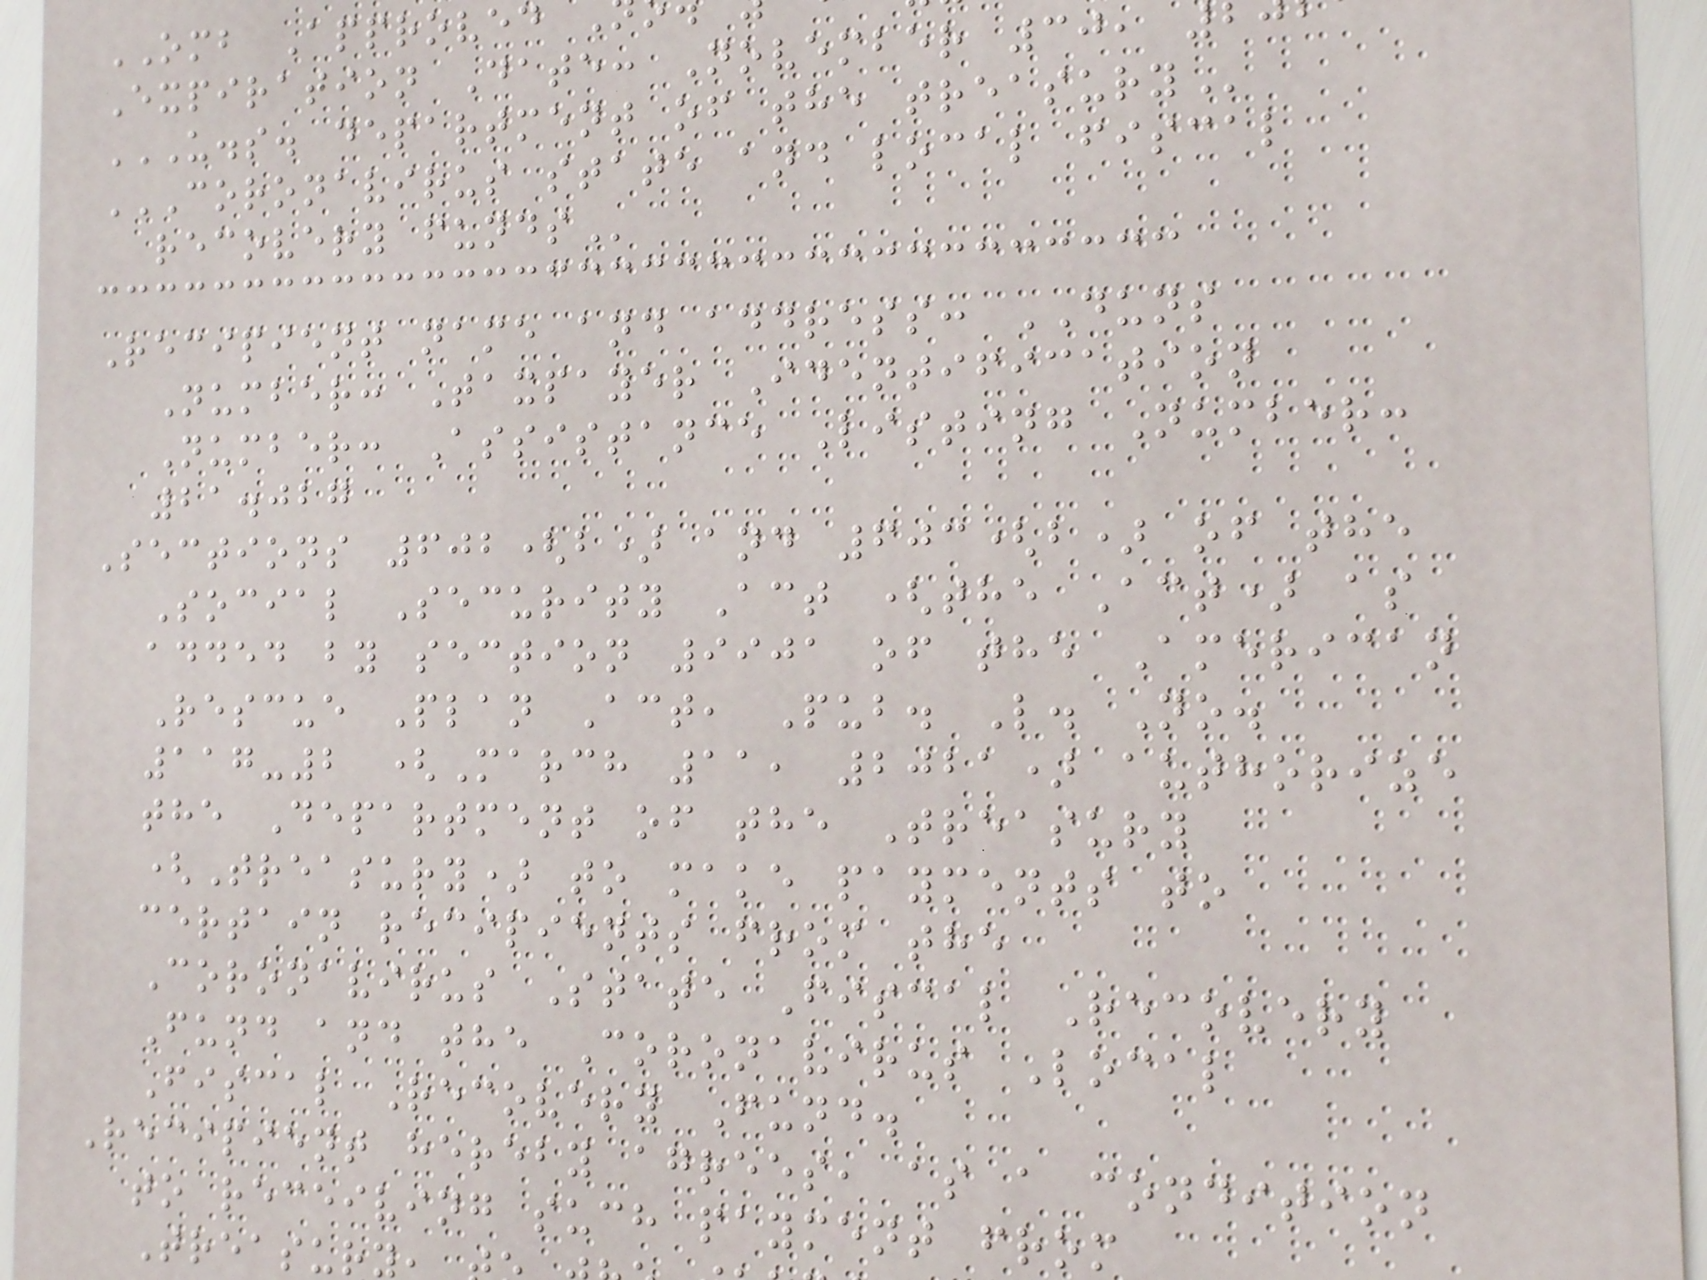OMB Approved
Expiration Date: November 30,
U.S. DEPARTMENT OF THE TREASURY
CORONAVIRUS STATE AND LOCAL FISCAL
recovery
Recipient name and address: DUNS
Number: Taxpayer Identification
Number: Assistance Listing Number:
21.027
Sections 602(b) and 603(b) of the
Social Security Act (the Act) as
added by section 9901 of the American
Rescue Plan Act, Pub. L. No.
117-2 (March 11, 2021) authorize
the Department of the Treasury
(Treasury) to make payments to
certain recipients from the
Coronavirus State Fiscal Recovery
Fund and the Coronavirus Local
Fiscal Recovery Fund.
Recipient hereby agrees, as a condition
to receiving such payment from
Treasury
